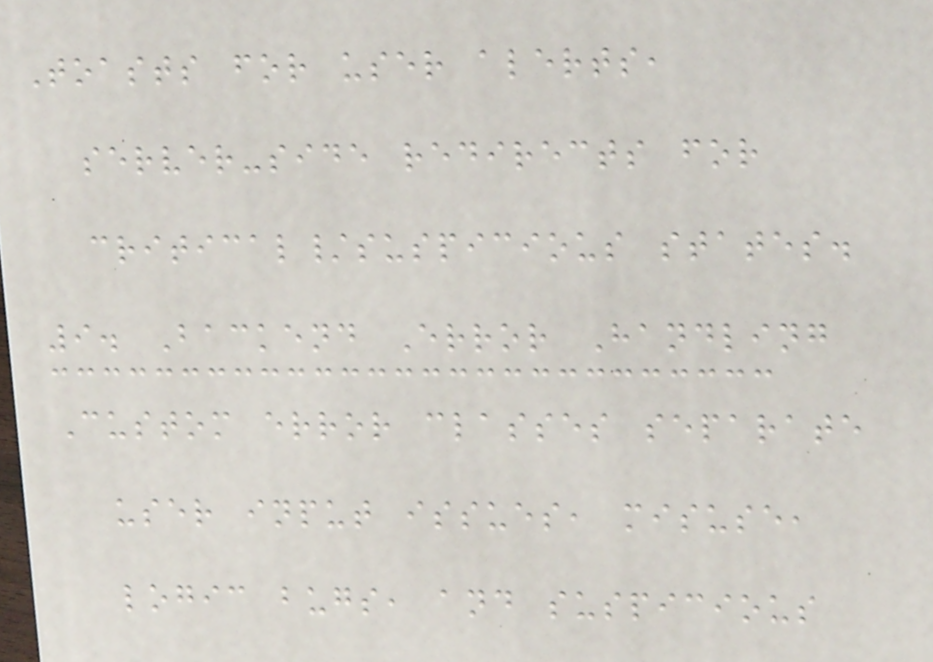Toasts for user alerts,
server-side redirects for
critical/suspicious states.
9. Backend Error Handling
Custom error classes separate
user input issues, misuse,
logic bugs, and suspicious
